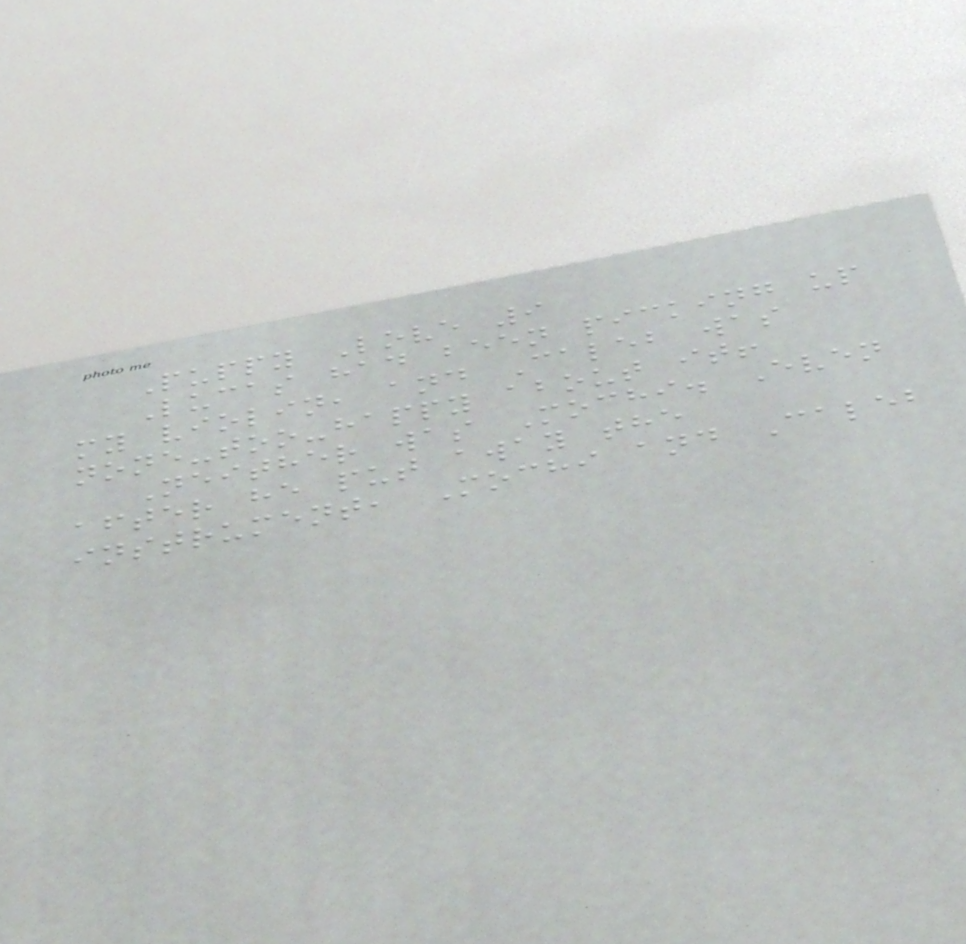Puppy Love 9
Lucas had been picking up
my violin, and Caleb was
none-too-happy about it!
Neither was Mochi. Even
after he put away the
instrument, Mochi and Caleb
